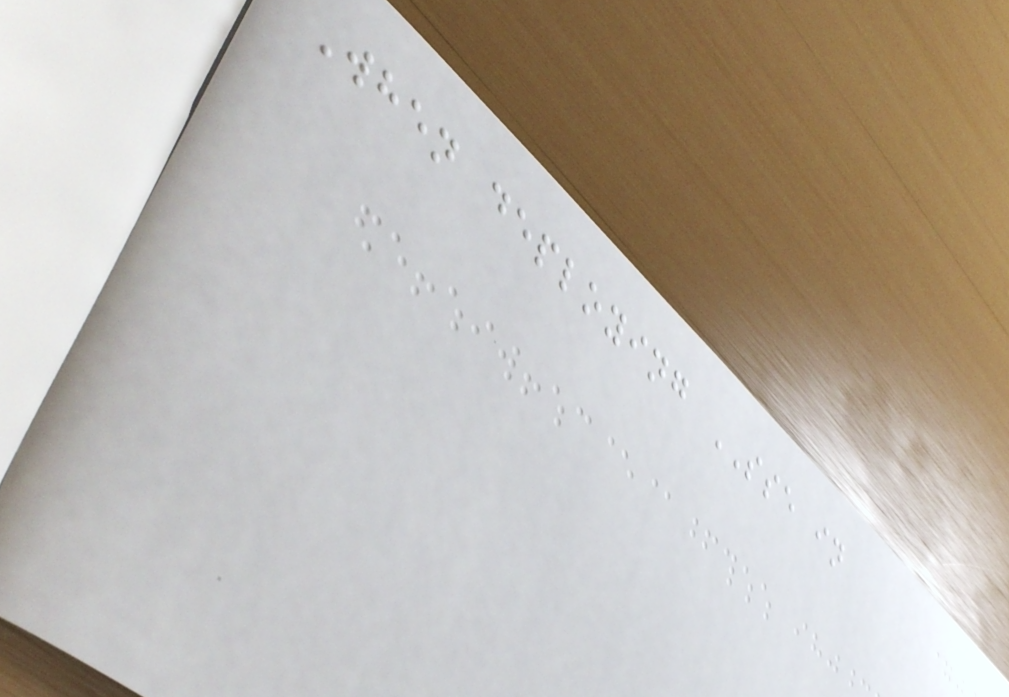When deploying SSE in
